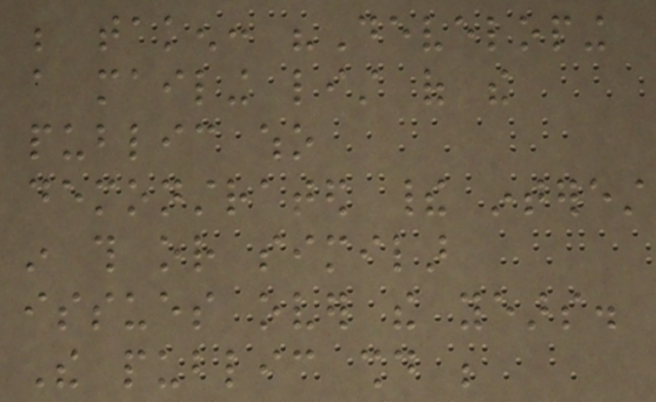be taken: "Developing
a mailing list of the
public who
demonstrated their interest
in this or similar
issues over the years.
The public should be
